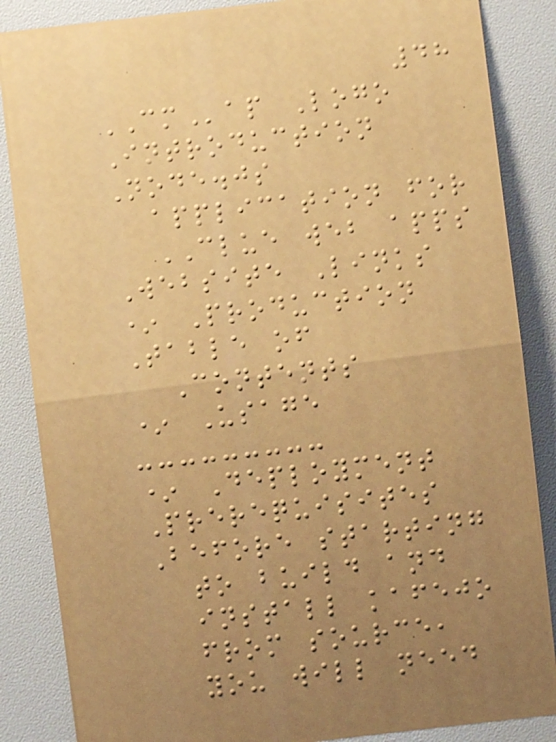48
CMap Logo
Introduction
Node.js
application for
CLUE web apps
Website Links
* Production
Table of
Contents
* Usage
* Deployment
Prerequisites
Before starting
to build and
install kafejo
from source,
you will need
